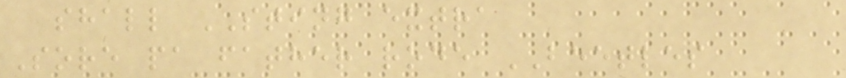shall STING extra
Sore pa father rode BEETLES
